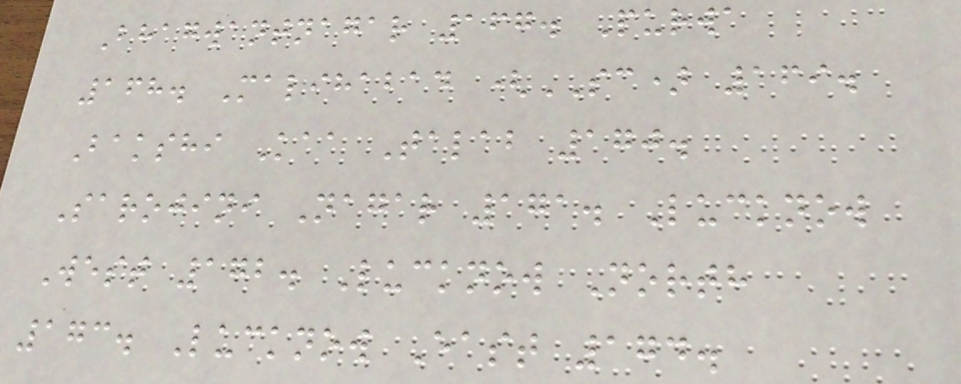Bhagwantnagar 167. Purwa
168. Malihabad (SC) 169.
Bakshi Kaa Talab 170.
Sarojini Nagar 171. Lucknow
West 172. Lucknow North
173. Lucknow East 174.
